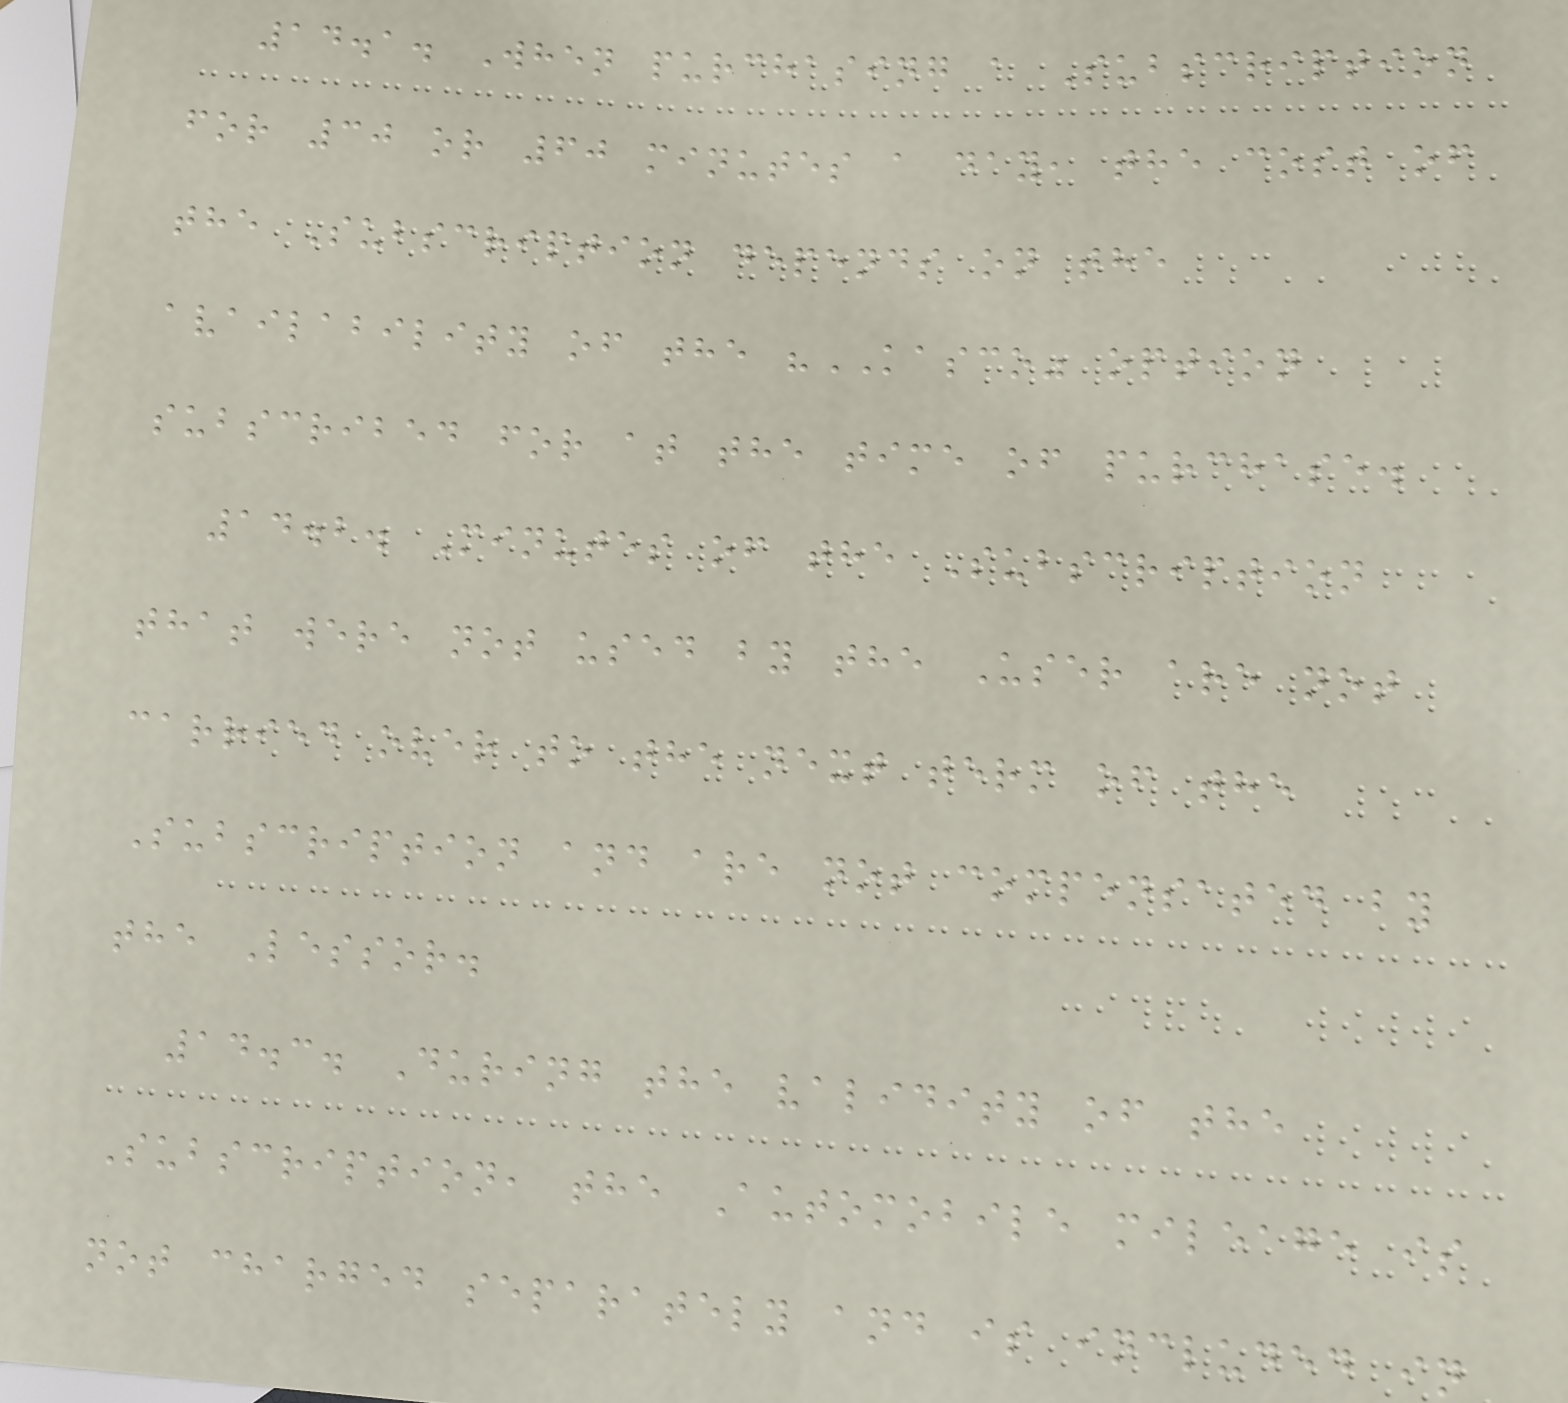14.1. When purchasing a Subscription
for 30 or 60 minutes a day, the cost of
the Subscription depends on the
availability of the "KASCO" option
subscribed for at the time of purchase.
14.2. Minutes of the Subscription
that were not used by the User are not
carried over to the next term of the
Subscription and are not compensated by
the Lessor.
14.3. During the validity of the
Subscription, the Automobile mileage is
not charged separately and is included in
